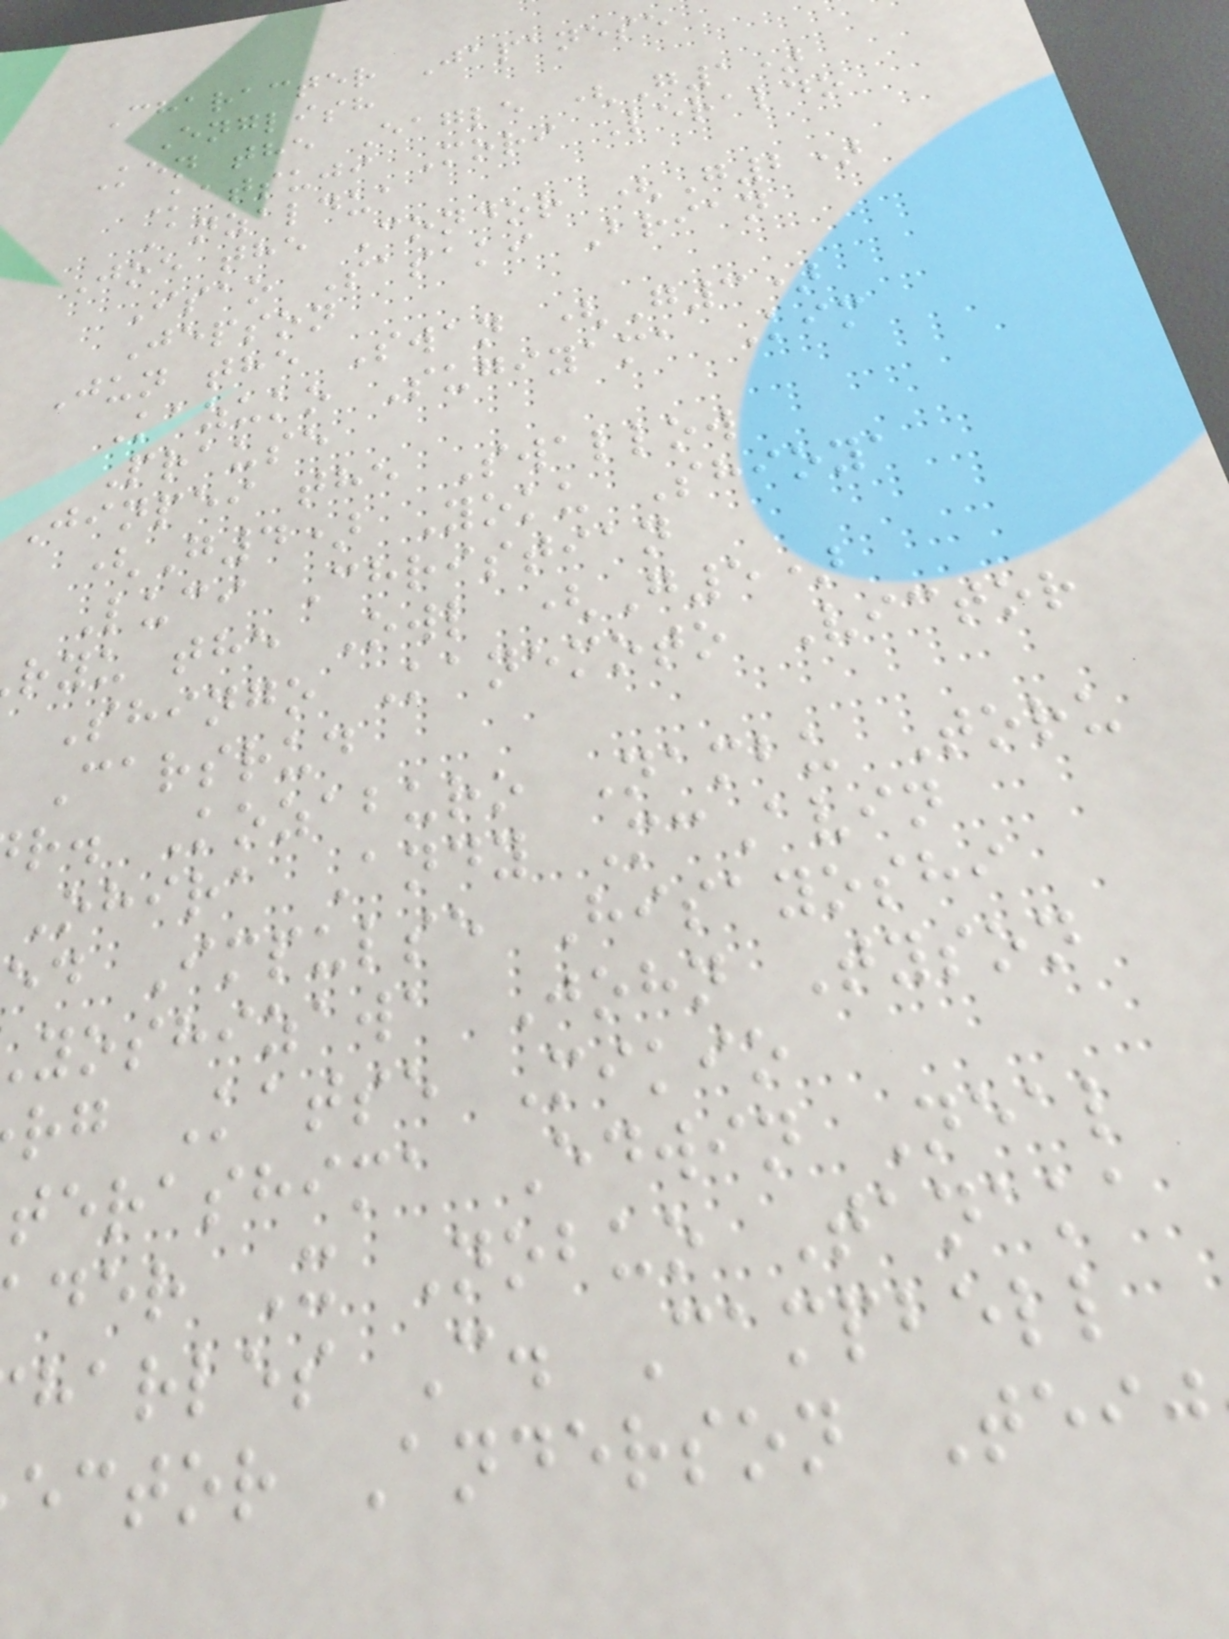Character Japanese
English
Ken the Eagle (G1)
Katsuji Mori Leraldo
Anzaldua
Joe the Condor (G2)
Isao Sasaki Brian
Jepson
Jun the Swan (G3)
Kazuko Sugiyama Kim
Prause
Jinpei the Swallow
(G4) Yoku Shioya
Luci Christian
ryu the Owl (G5)
Shingo Kanemoto Victor
Carsrud
r. Kozaburo Nambu Toru
Ohira Andy McAvin
ed Impulse Hisayoshi
yoshizawa John Tyson
rg Katse Mikio
terashima Edwin Neal
der X Nobuo Tanaka
harles C. Campbell
ector Anderson Teij
